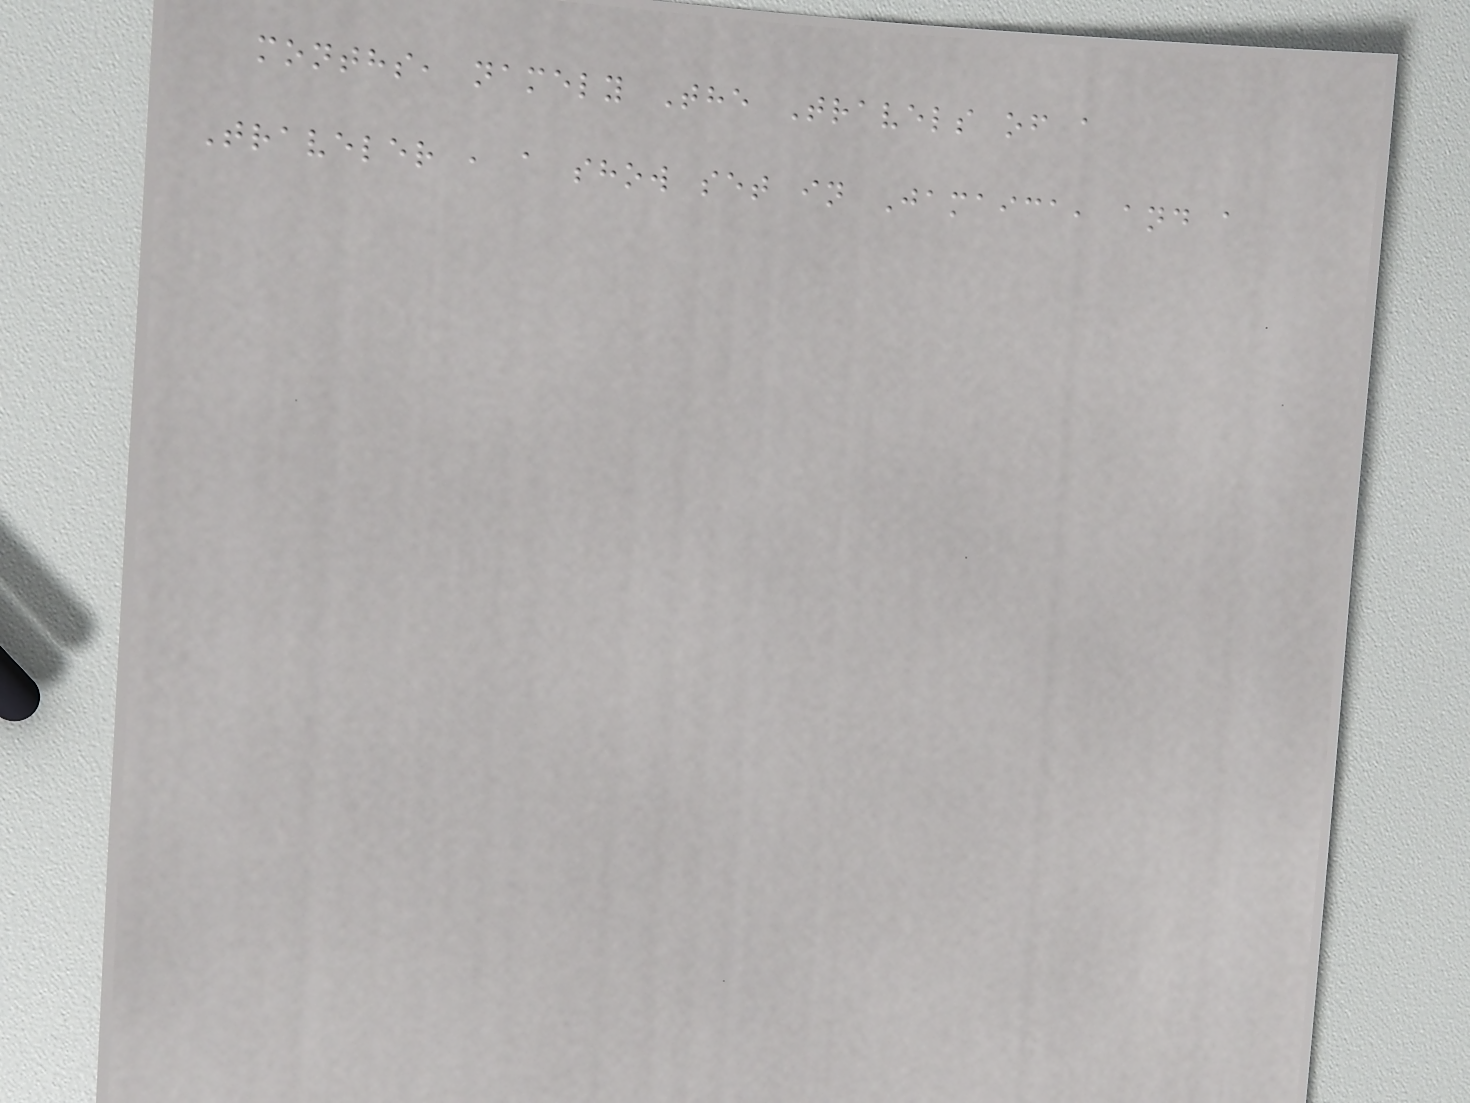months, namely The Travels of a
Traveler , a show set in Jamaica, and a
